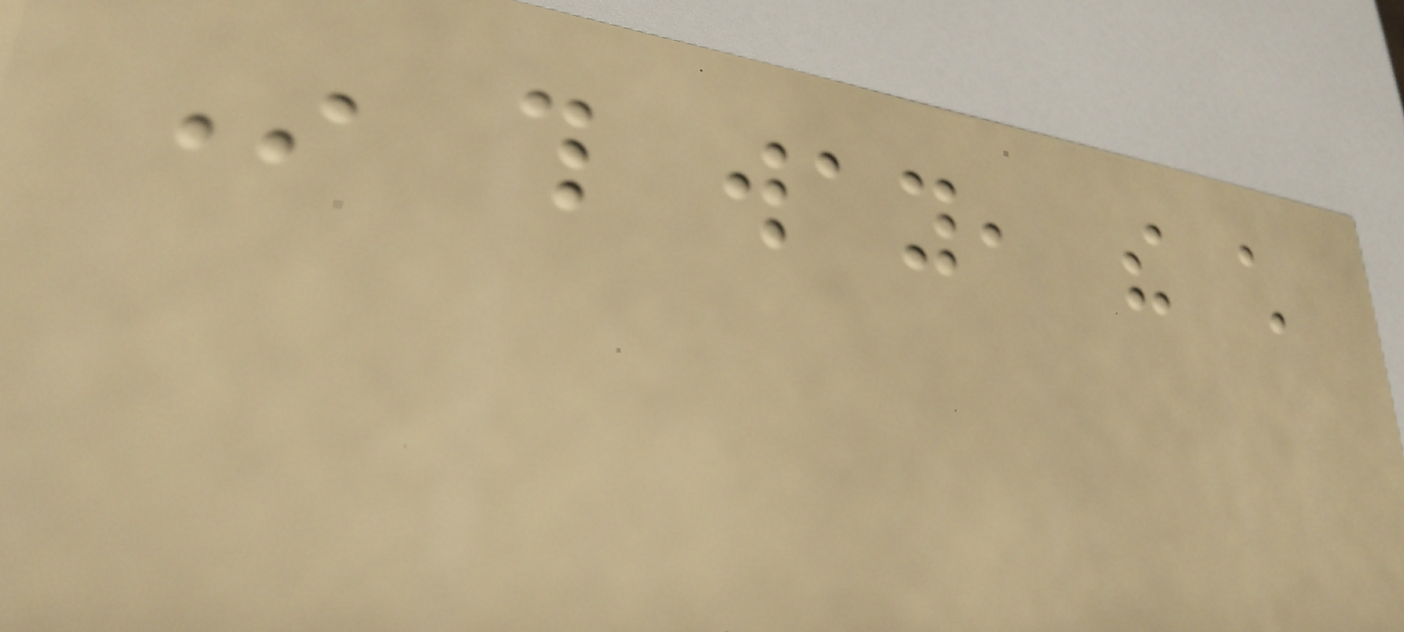In this way, the child
